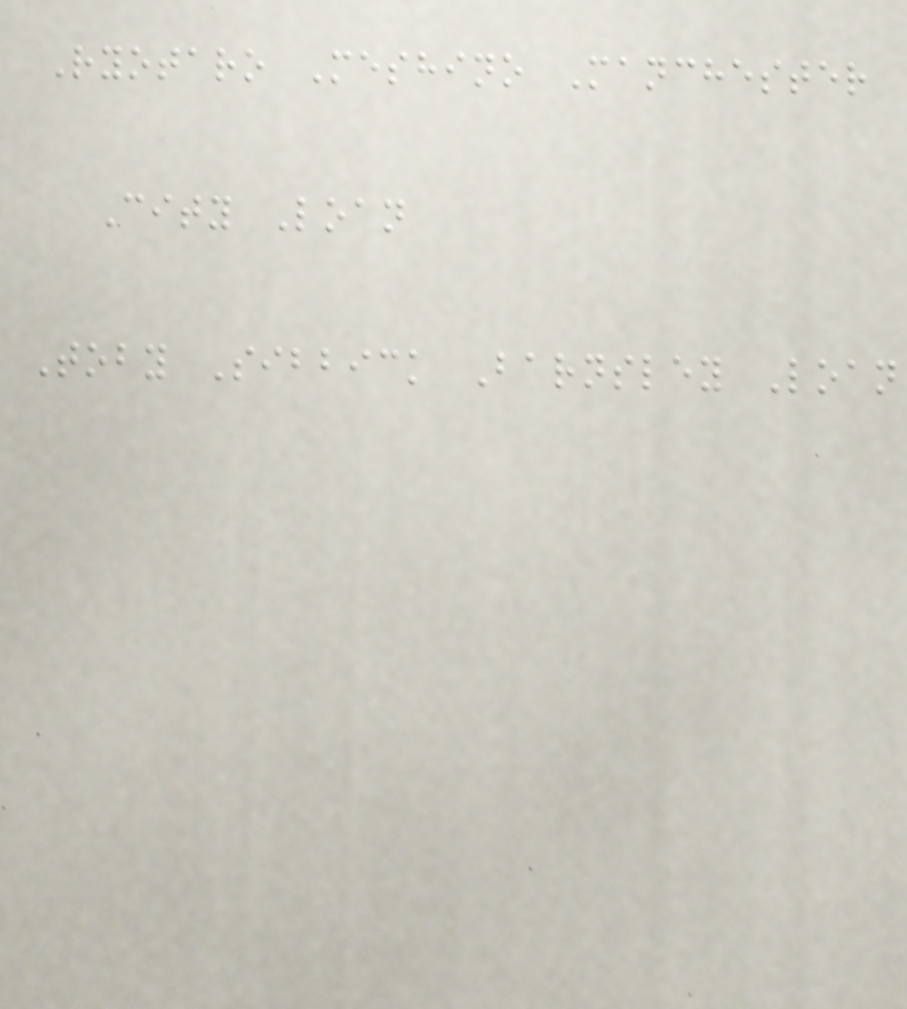Ryotaro Meshino Manchester
City Loan
Toby Sibbick Barnsley Loan
